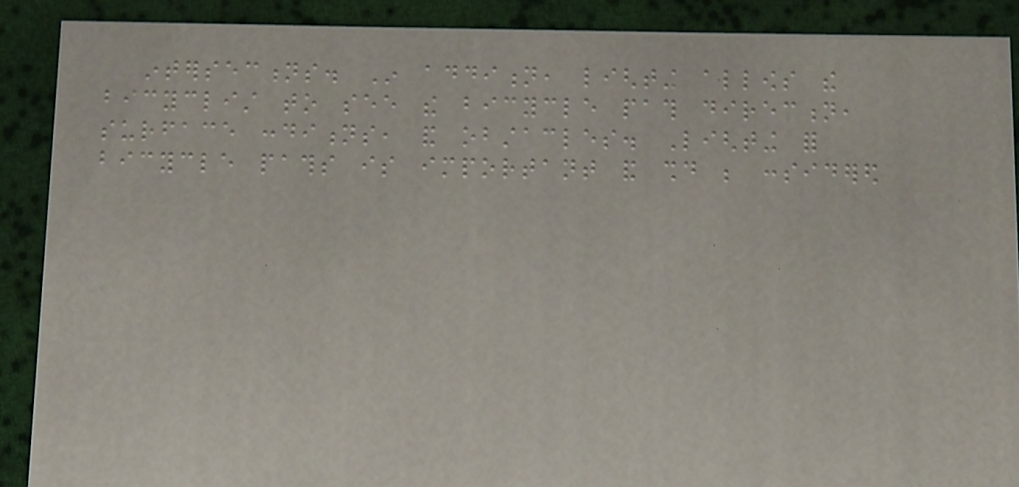intersections. In addition, lighting allows the
bicyclist to see the bicycle path direction,
surface conditions, and obstacles. Lighting for
bicycle paths is important and should be considered
